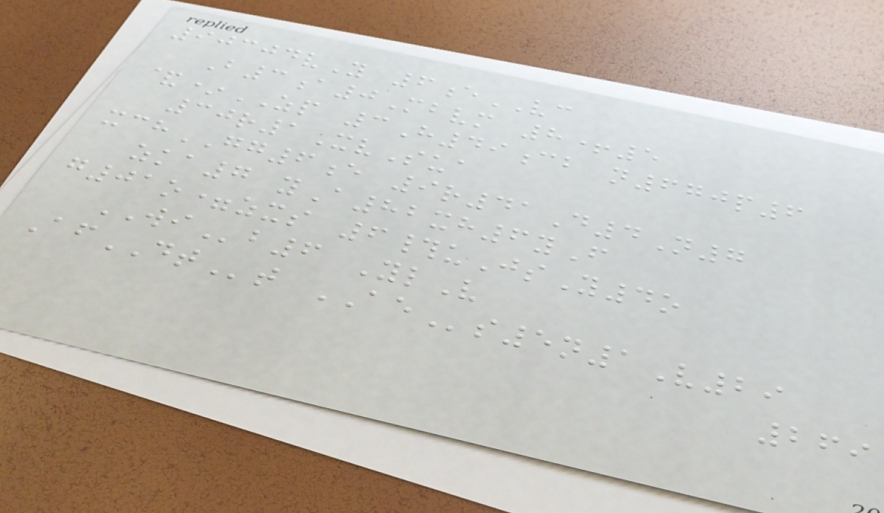90304vY 6eVC
B3a0Mbvm 8+5
&*ZP 3H49cb n670p6
30r1XvSua
xchGG6e 9r41D4N7
zka7 yA82xh6yF
g01o=zxs 6#uJsY4o
WIb6 YlV
AfDTt AEs5n1V29
269
